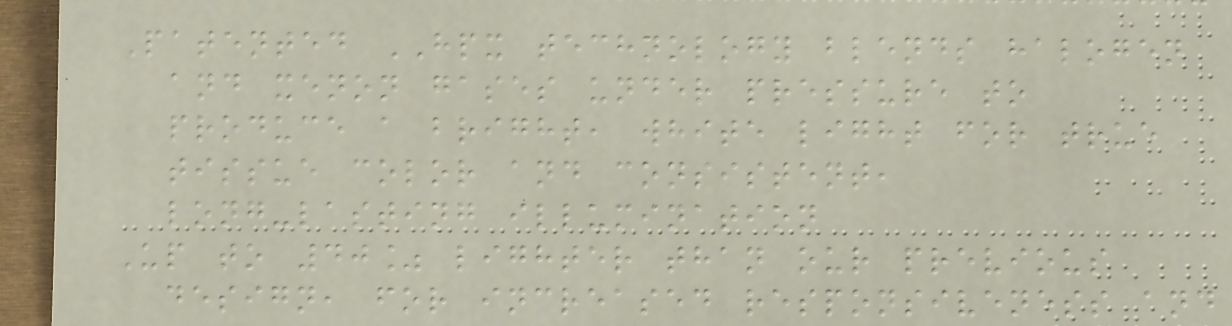Patented HPX technology blends halogen
and xenon gases under pressure to
produce a bright, white light for true
tissue color and consistent,
long-lasting illumination
Up to 40% lighter than our previous
design, for increased responsiveness and
